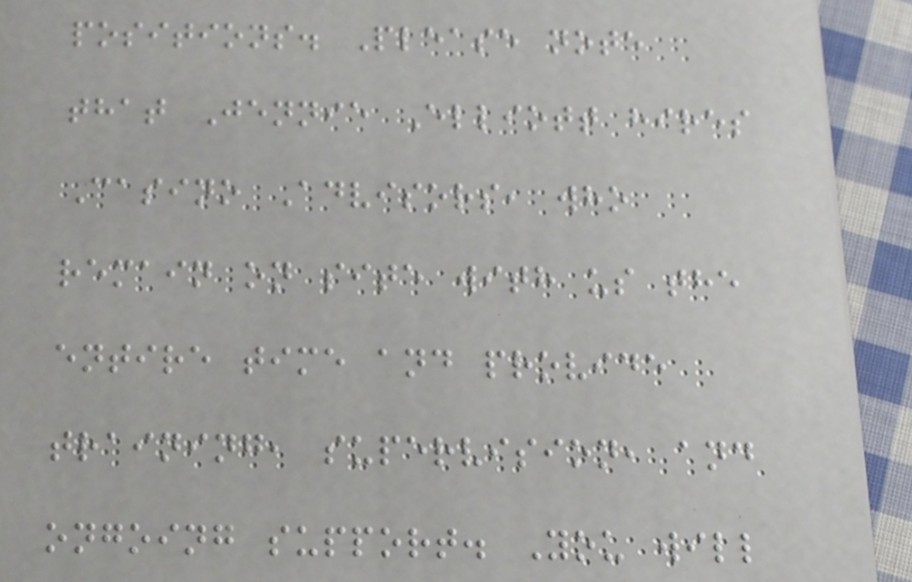positions. Please note
that Jennie Elliott hires
Casino Advisors, who
remain on site with us the
entire time and provide
training, supervision, and
ongoing support. You will
